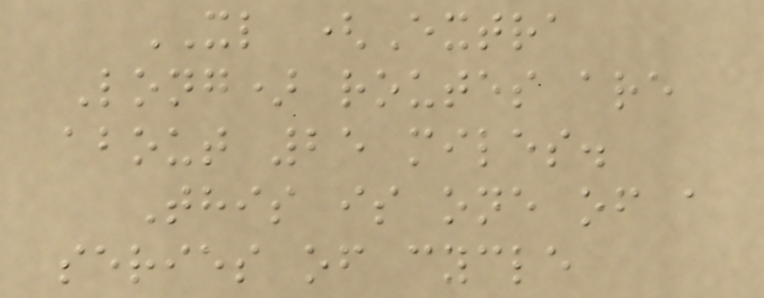XL (Extra
Long) routes are
about 25 miles.
This is one of a
series of cycle
